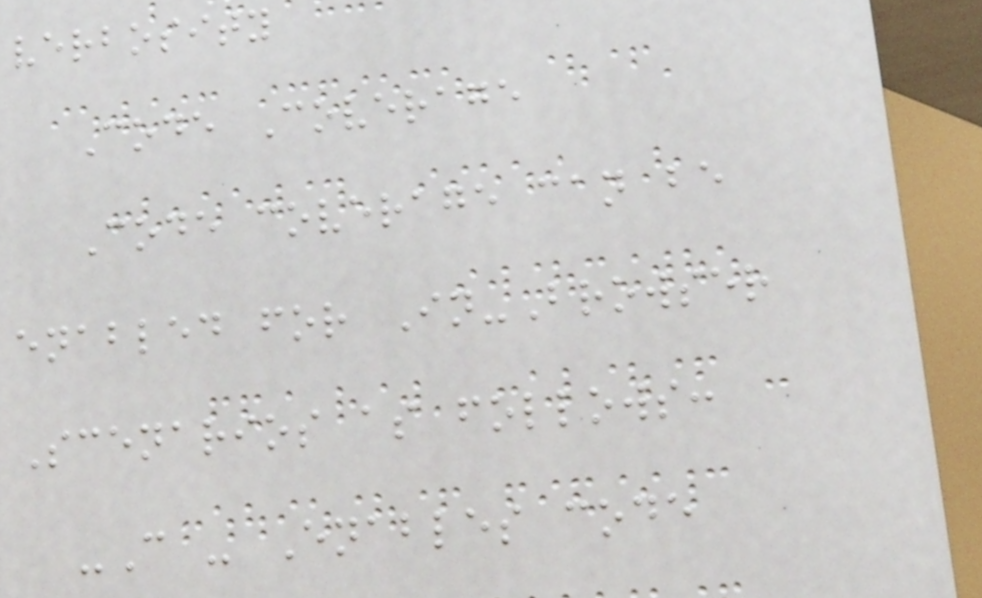verbosity
Code Coverage
Code coverage can be
enabled for In-Browser
Scenarios as follows:
-C - Enables code
